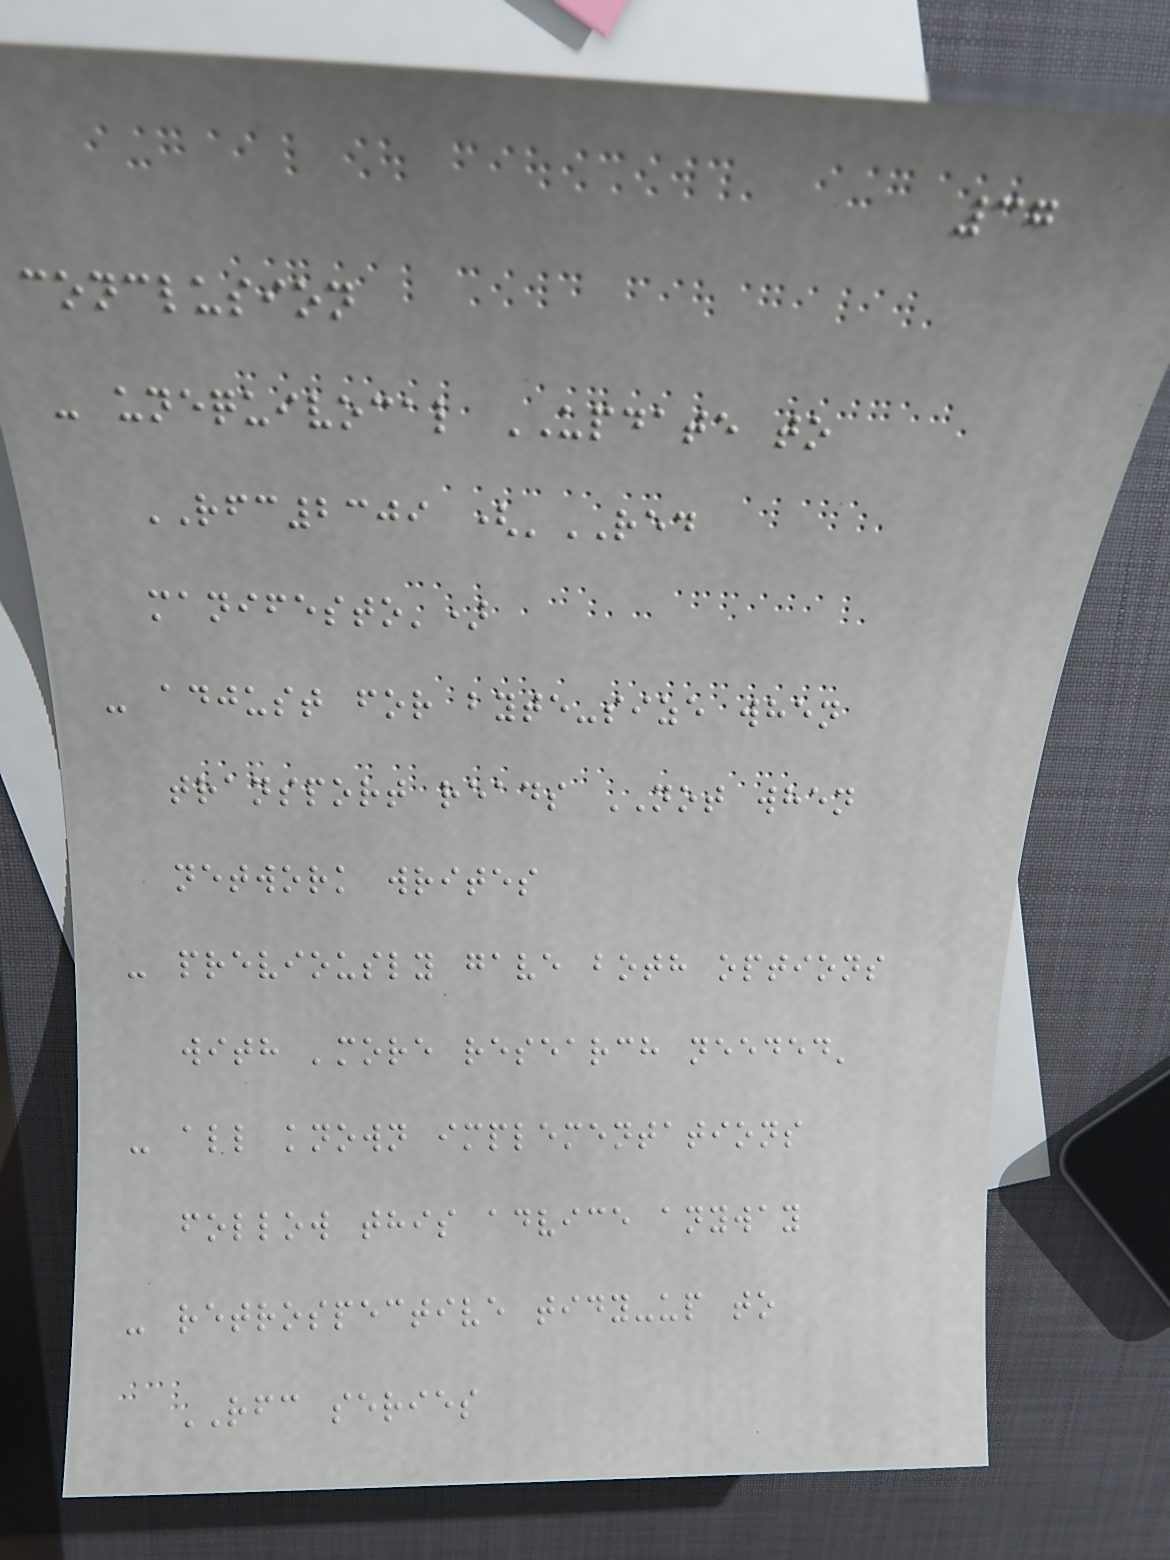37
conclusion
- unequivocal UPDATE to
RFC2309 ('RED
manifesto')
- adjust for byte-size when
transport reads NOT when
network writes
- previously gave both options
with 'more research needed'
- all known implementations
follow this advice anyway
- retrospective tidy-up to
RFC series
